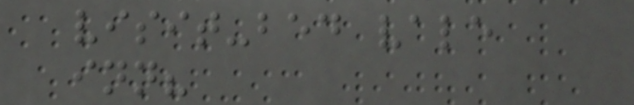visit-bed vale
inn?
